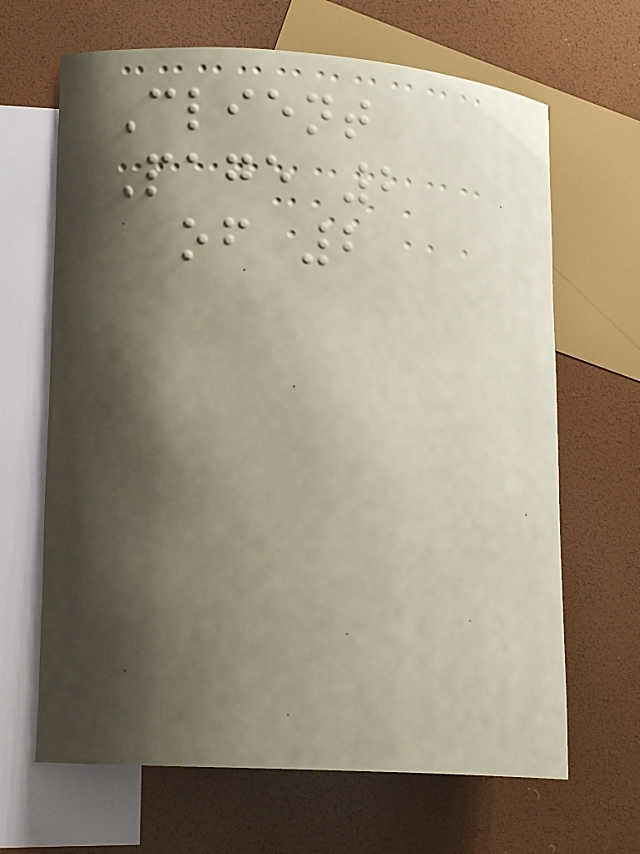Client
Page 2
of 2
